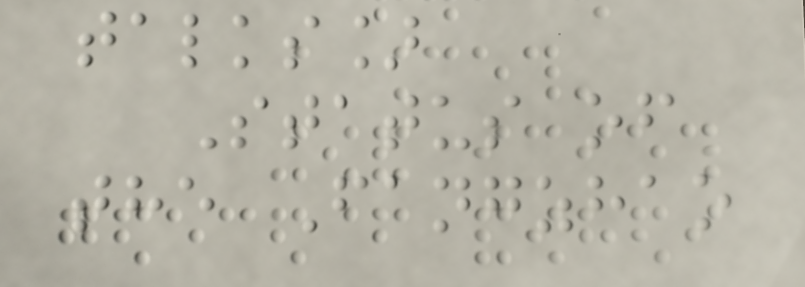talks]
Status of
the Fangzhao
